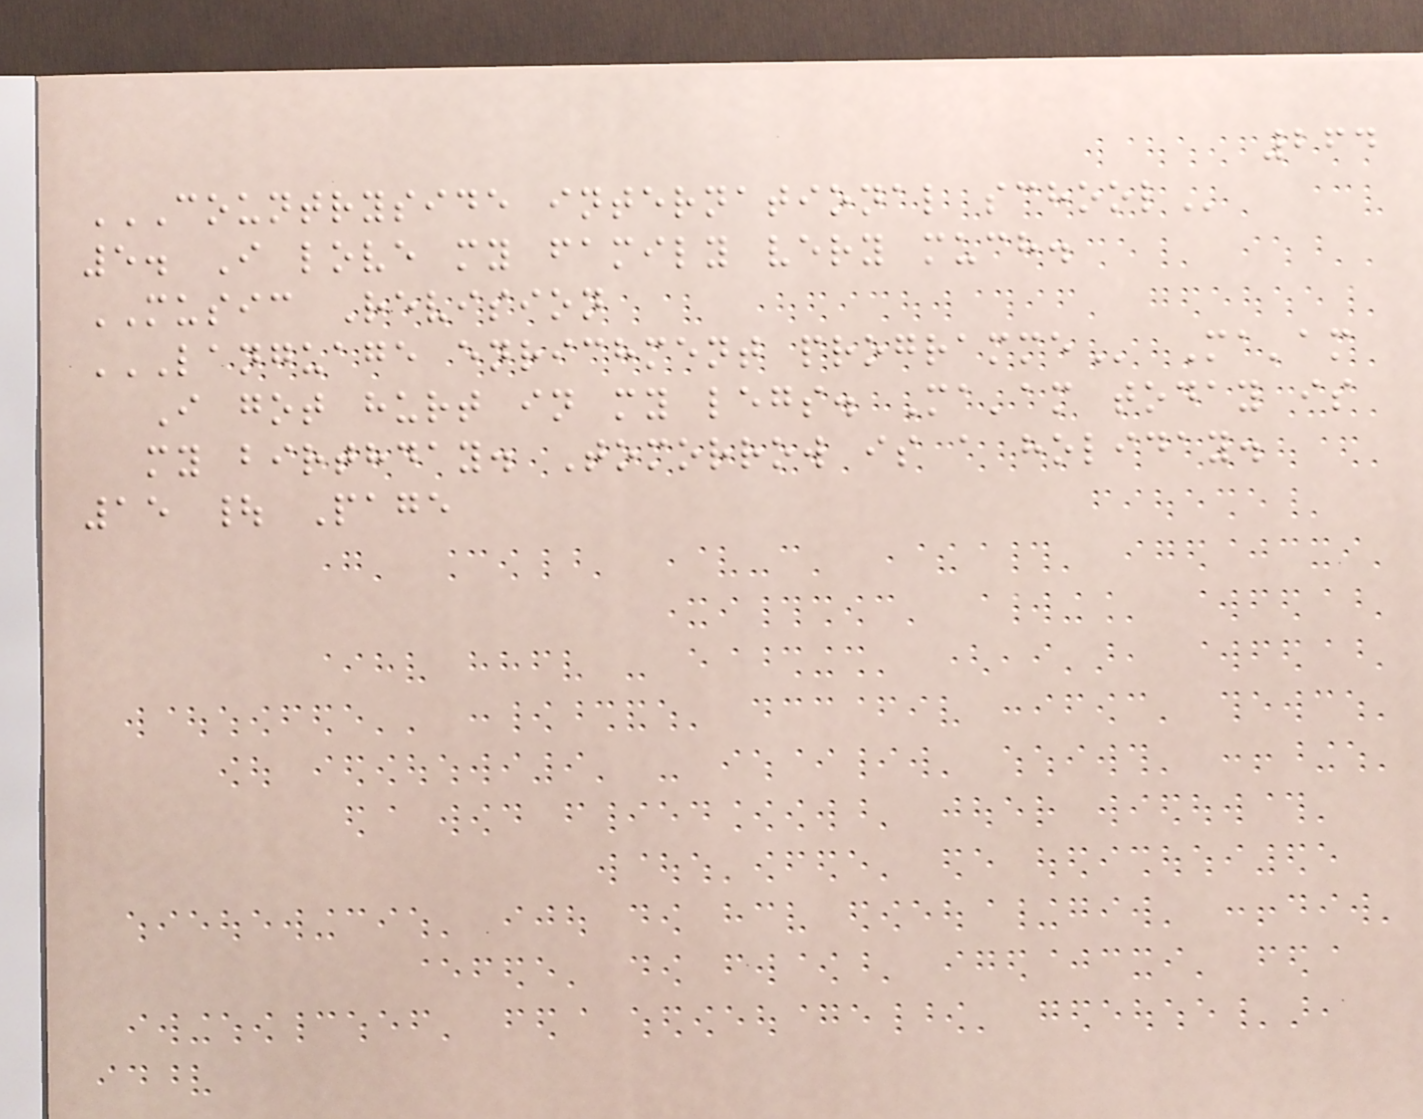264
COUNTRYSIDE INTERNATIONAL SCHOOL
5. I love my family very much.
MUSIC Revision
LANGUAGE ENRICHMENT PROGRAMME Ma'am
I got hurt in my legs. Ma'am today is
my birthday. Tomorrow is a holiday.
15 | Page
